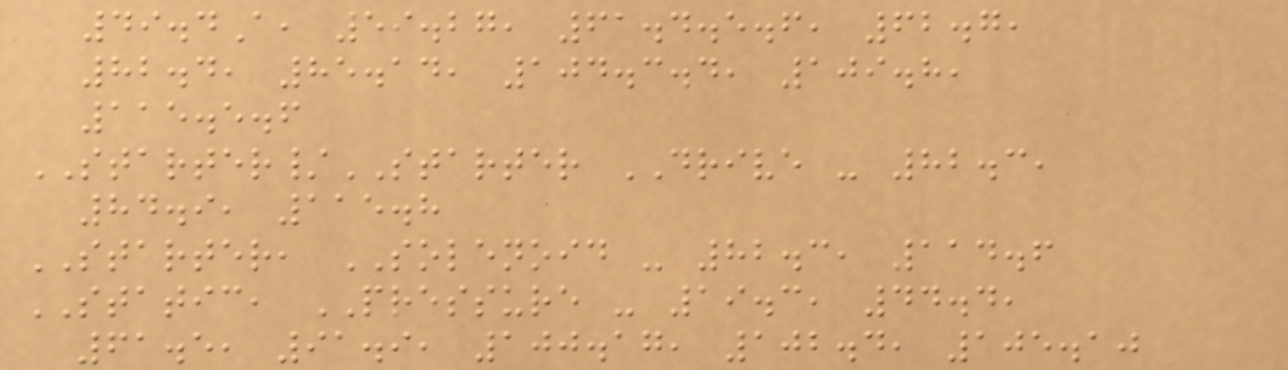49.4A, 59.27, 61.4.5.6, 62.7,
82.4, 85.14, 104.3.4, 109.8,
115.5.6
STARTER/STARTER DRIVE - 82.3,
84.9, 115.8
STARTER, SOLENOID - 82.3, 114.6
STATIC, PRESSURE - 19.3, 44.4,
61.5, 91.9, 100.17, 102.4, 105.10
